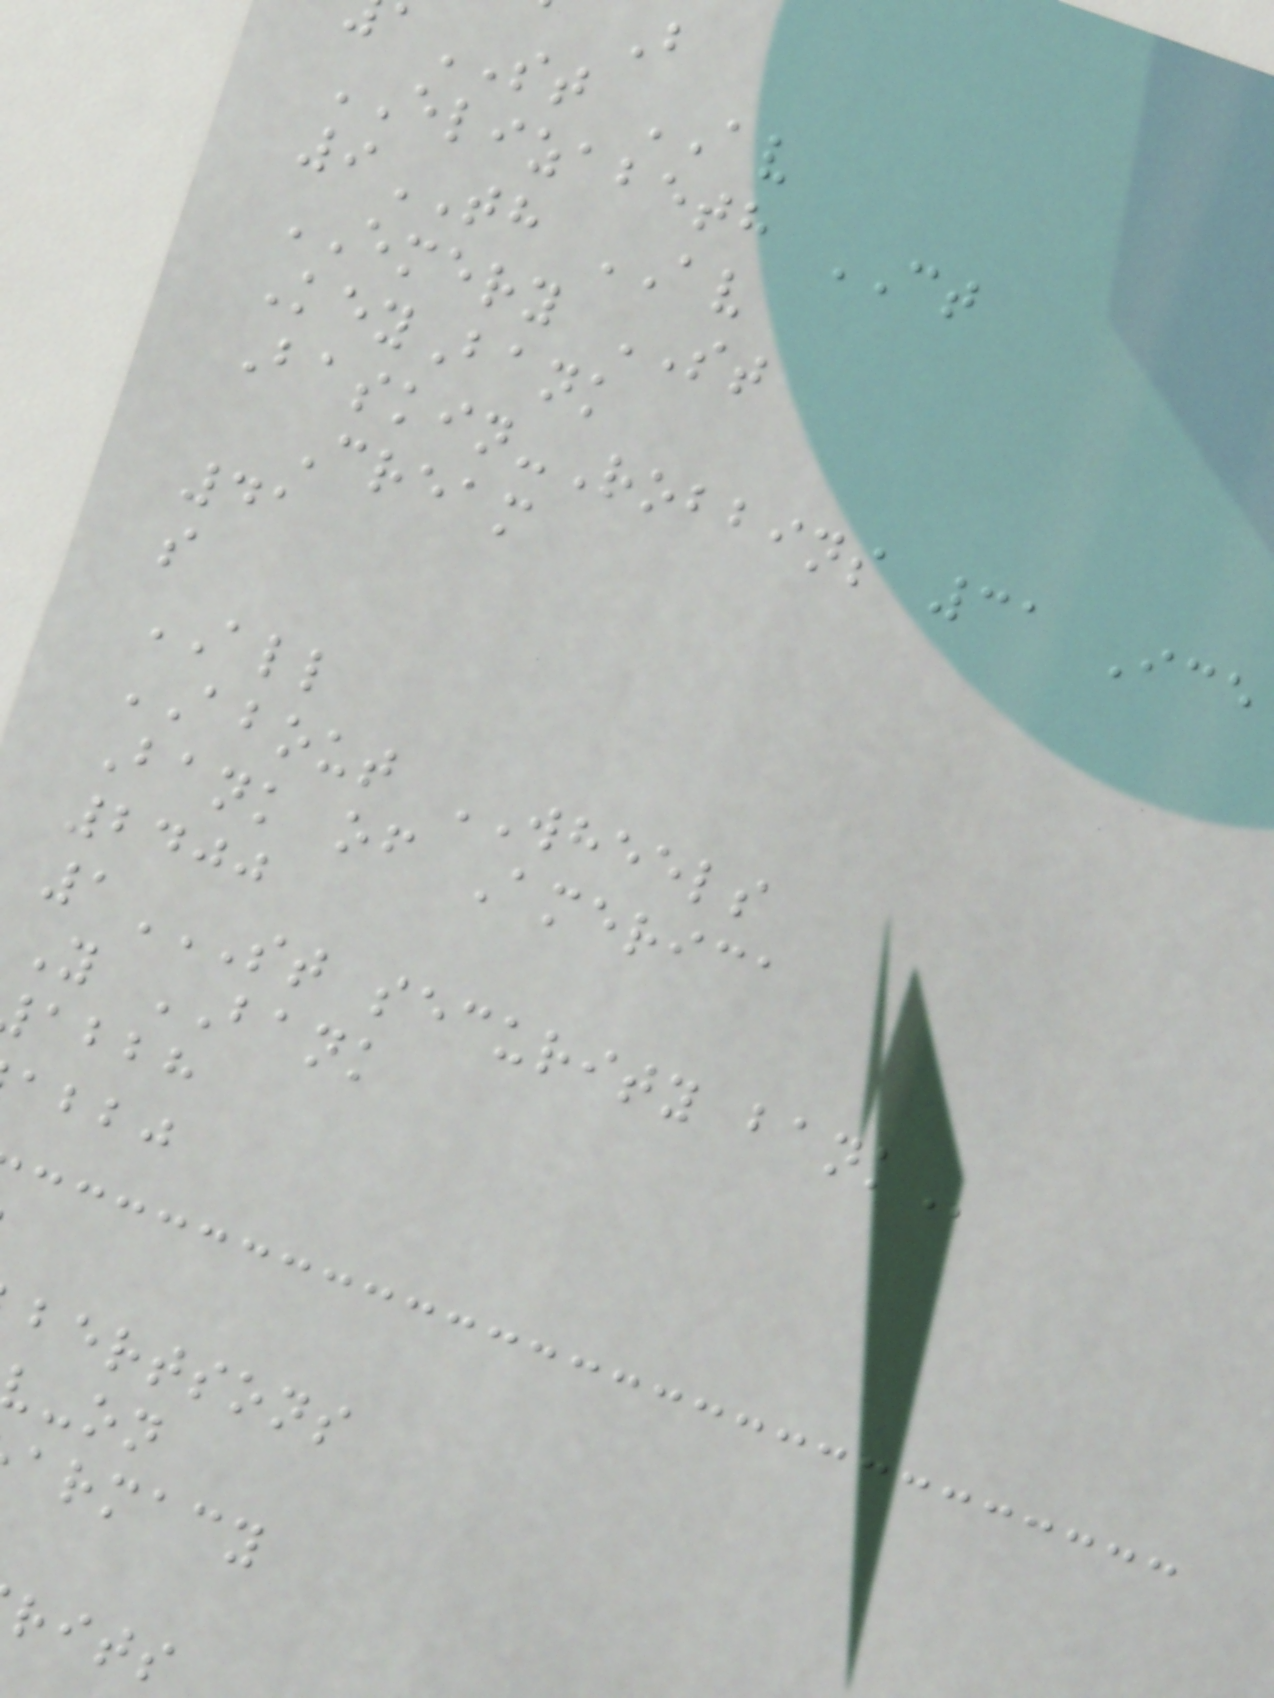ST AV
ELIZABETH CT
9TH AV
EMERY ST
KeyBank
Baskin-Robbins 31 Ice
Cream
41
s
ALL
ABOUT WHEELS
Bank of America
2400
1ST SECURITY BANK
Y BANK
abbh
abbj
bertsons
armacy
rits
